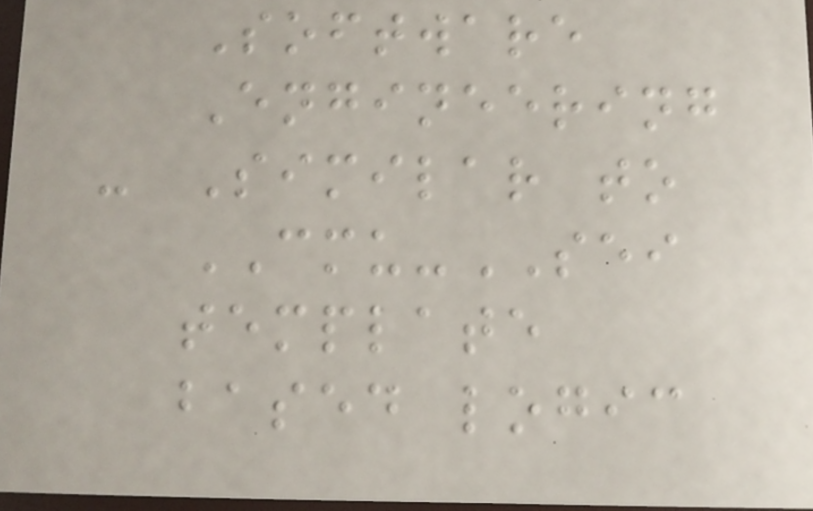Software
Engineering
- Similar to
CMU-SEI
template
based logic
